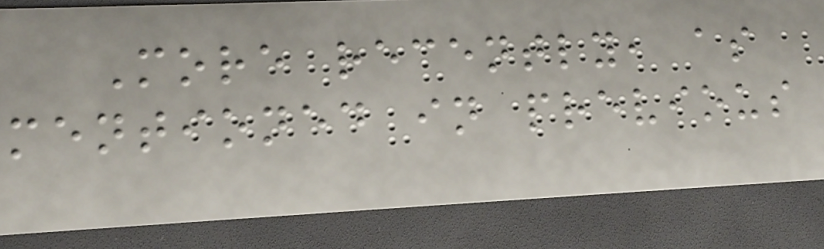More recently, as
mentioned in previous
